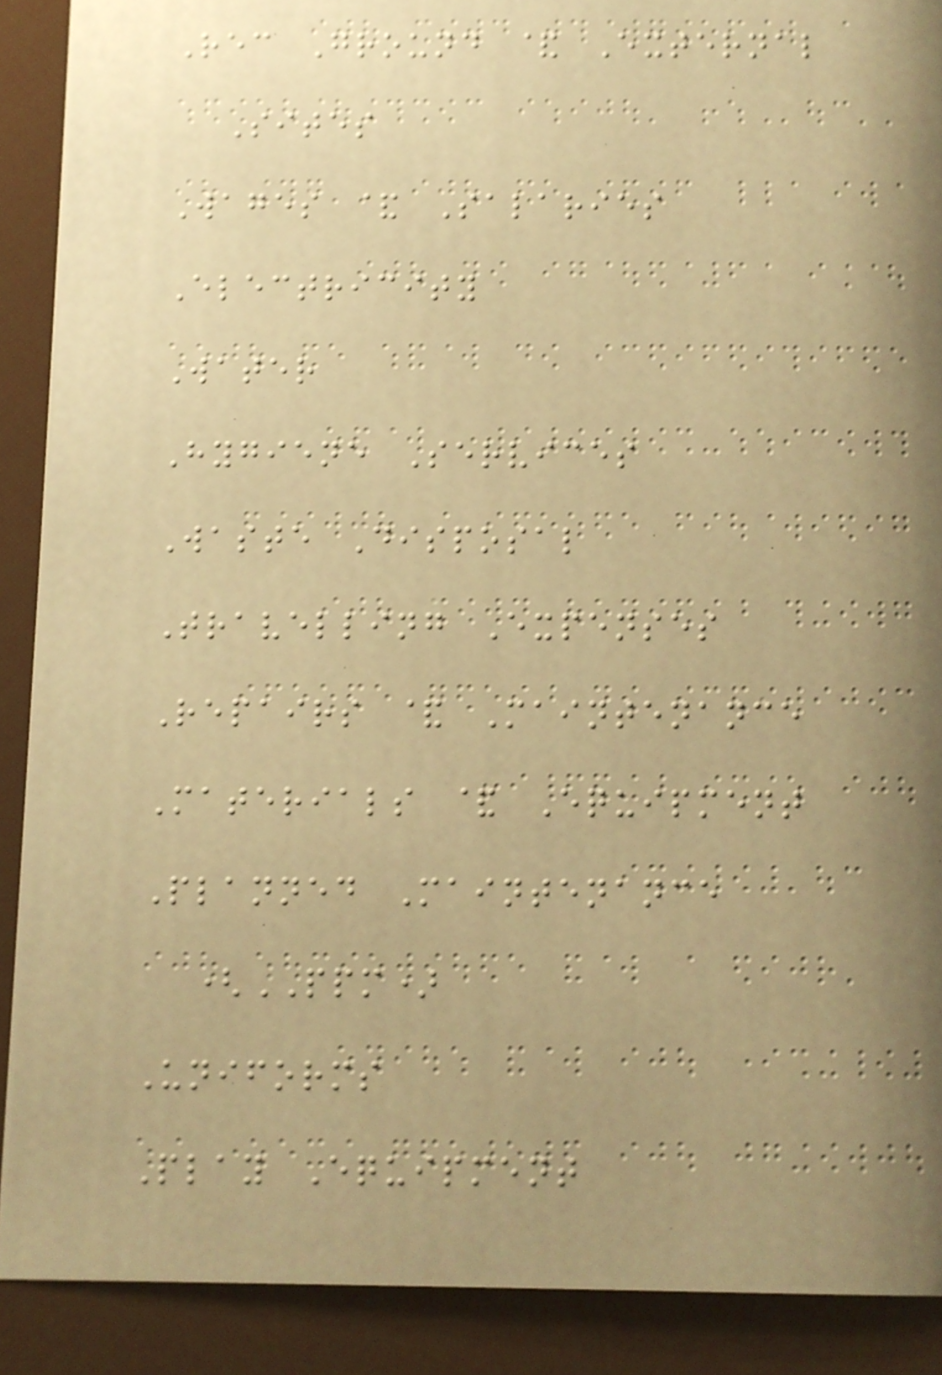Rec Ground & External
Sites
Wages & Salaries
Electricity
Water
Hygiene Services
Waste Disposal
Travelling Expenses
Repairs & Maintenance
Materials & Equipment
Planned Maintenance
(PPM)
Uniforms
Play Equipment
